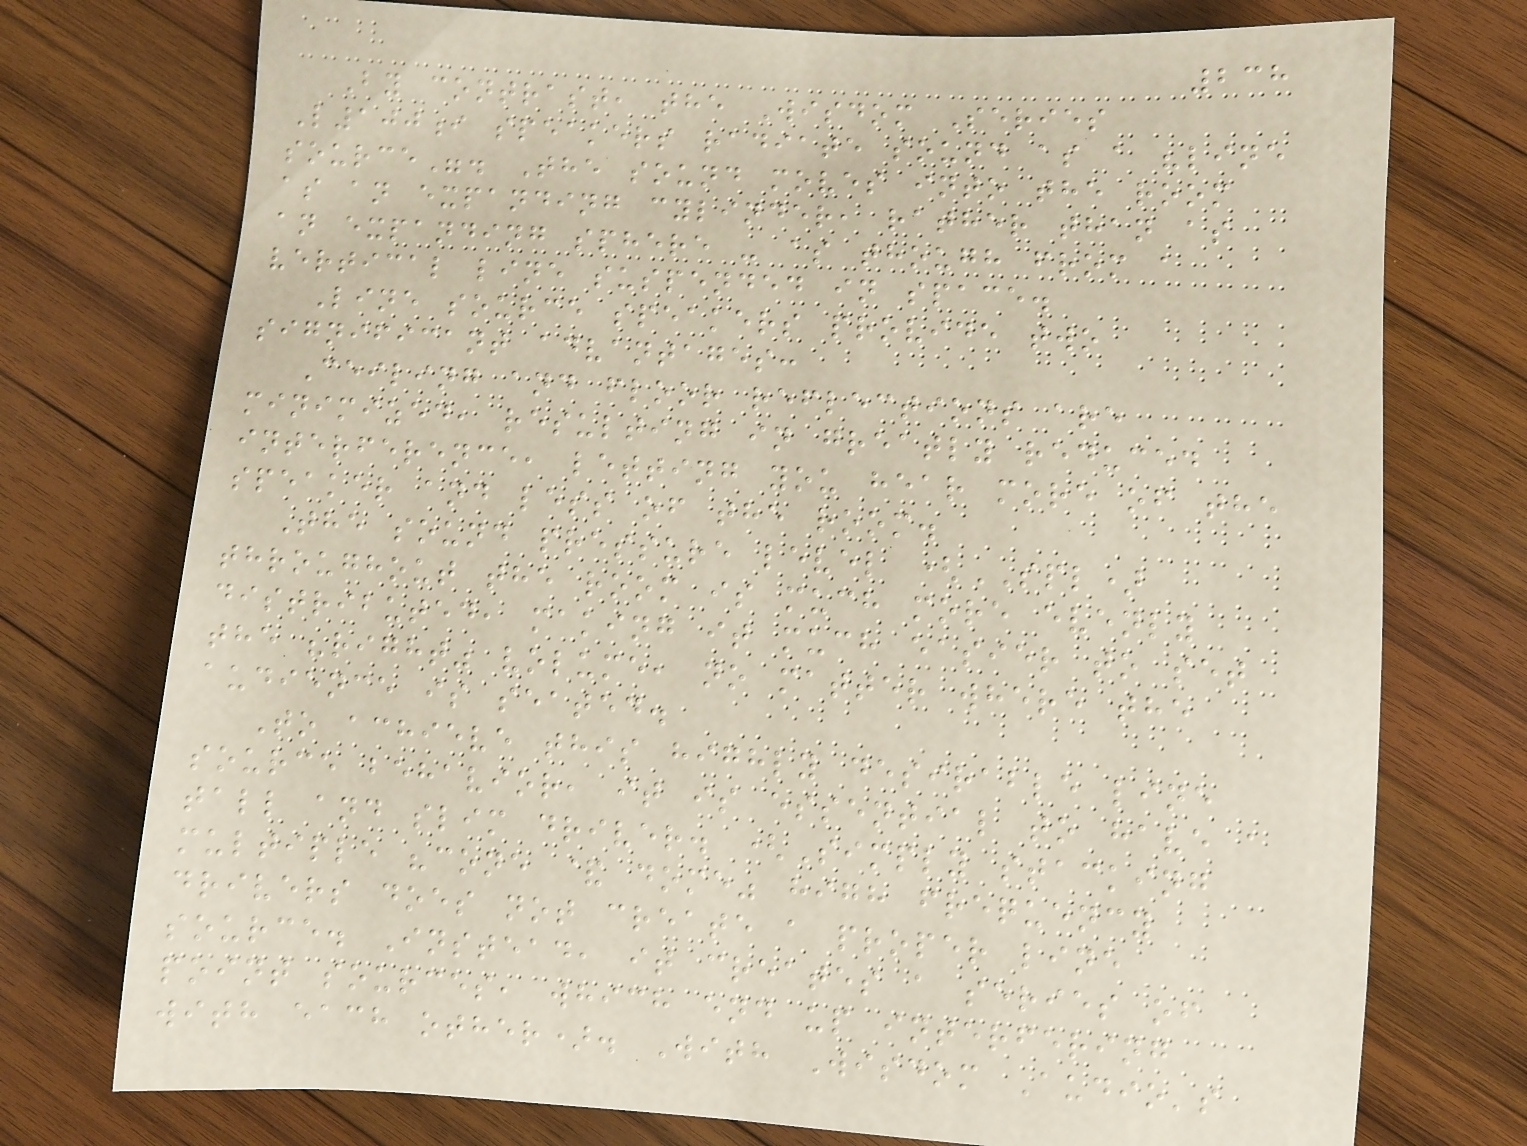238
By contrast, the Wisdom Series
L100i speakers radiate sound as a "line
source". The sound moves into the room
as an expanding cylinder, rather than as
an expanding sphere - as though from a
vertical line suspended in space.
Line source speakers provide two
significant advantages:
Ceiling and floor reflections are
minimized, resulting in greatly reduced
interference, letting you hear more of the
speaker and less of the room.
The sound pressure level (SPL)
throughout the room is much more evenly
distributed, making it much easier to set
the "right" volume, no matter where the
audience is seated.
To achieve this highly desirable line
source behavior, it is essential to have a
tall and slim driver. (Simply stacking
multiple "cone & dome" high frequency
drivers does not create a proper line
source. Instead, it creates a series of
point sources, which end up interfering
with each other). With Wisdom Audio's
